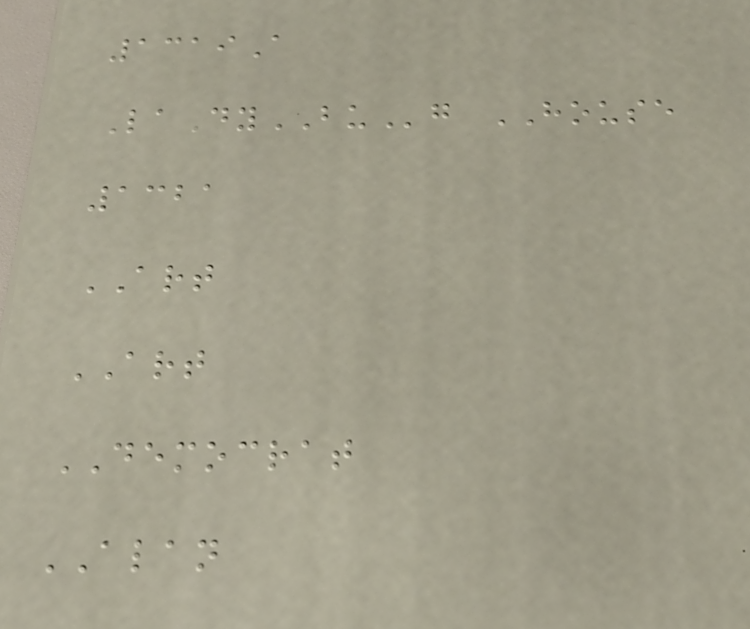1319A
LaDyBUg HOUSE
1321
ART
ART
DEMOCRAT
ALAN
